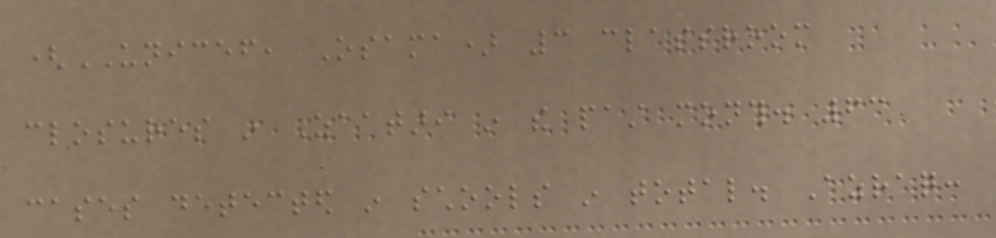(UNICEF, Osama) 3 classroom
closures in Zaatari in the past month. 63
cases detected in schools in total. Azraq:
